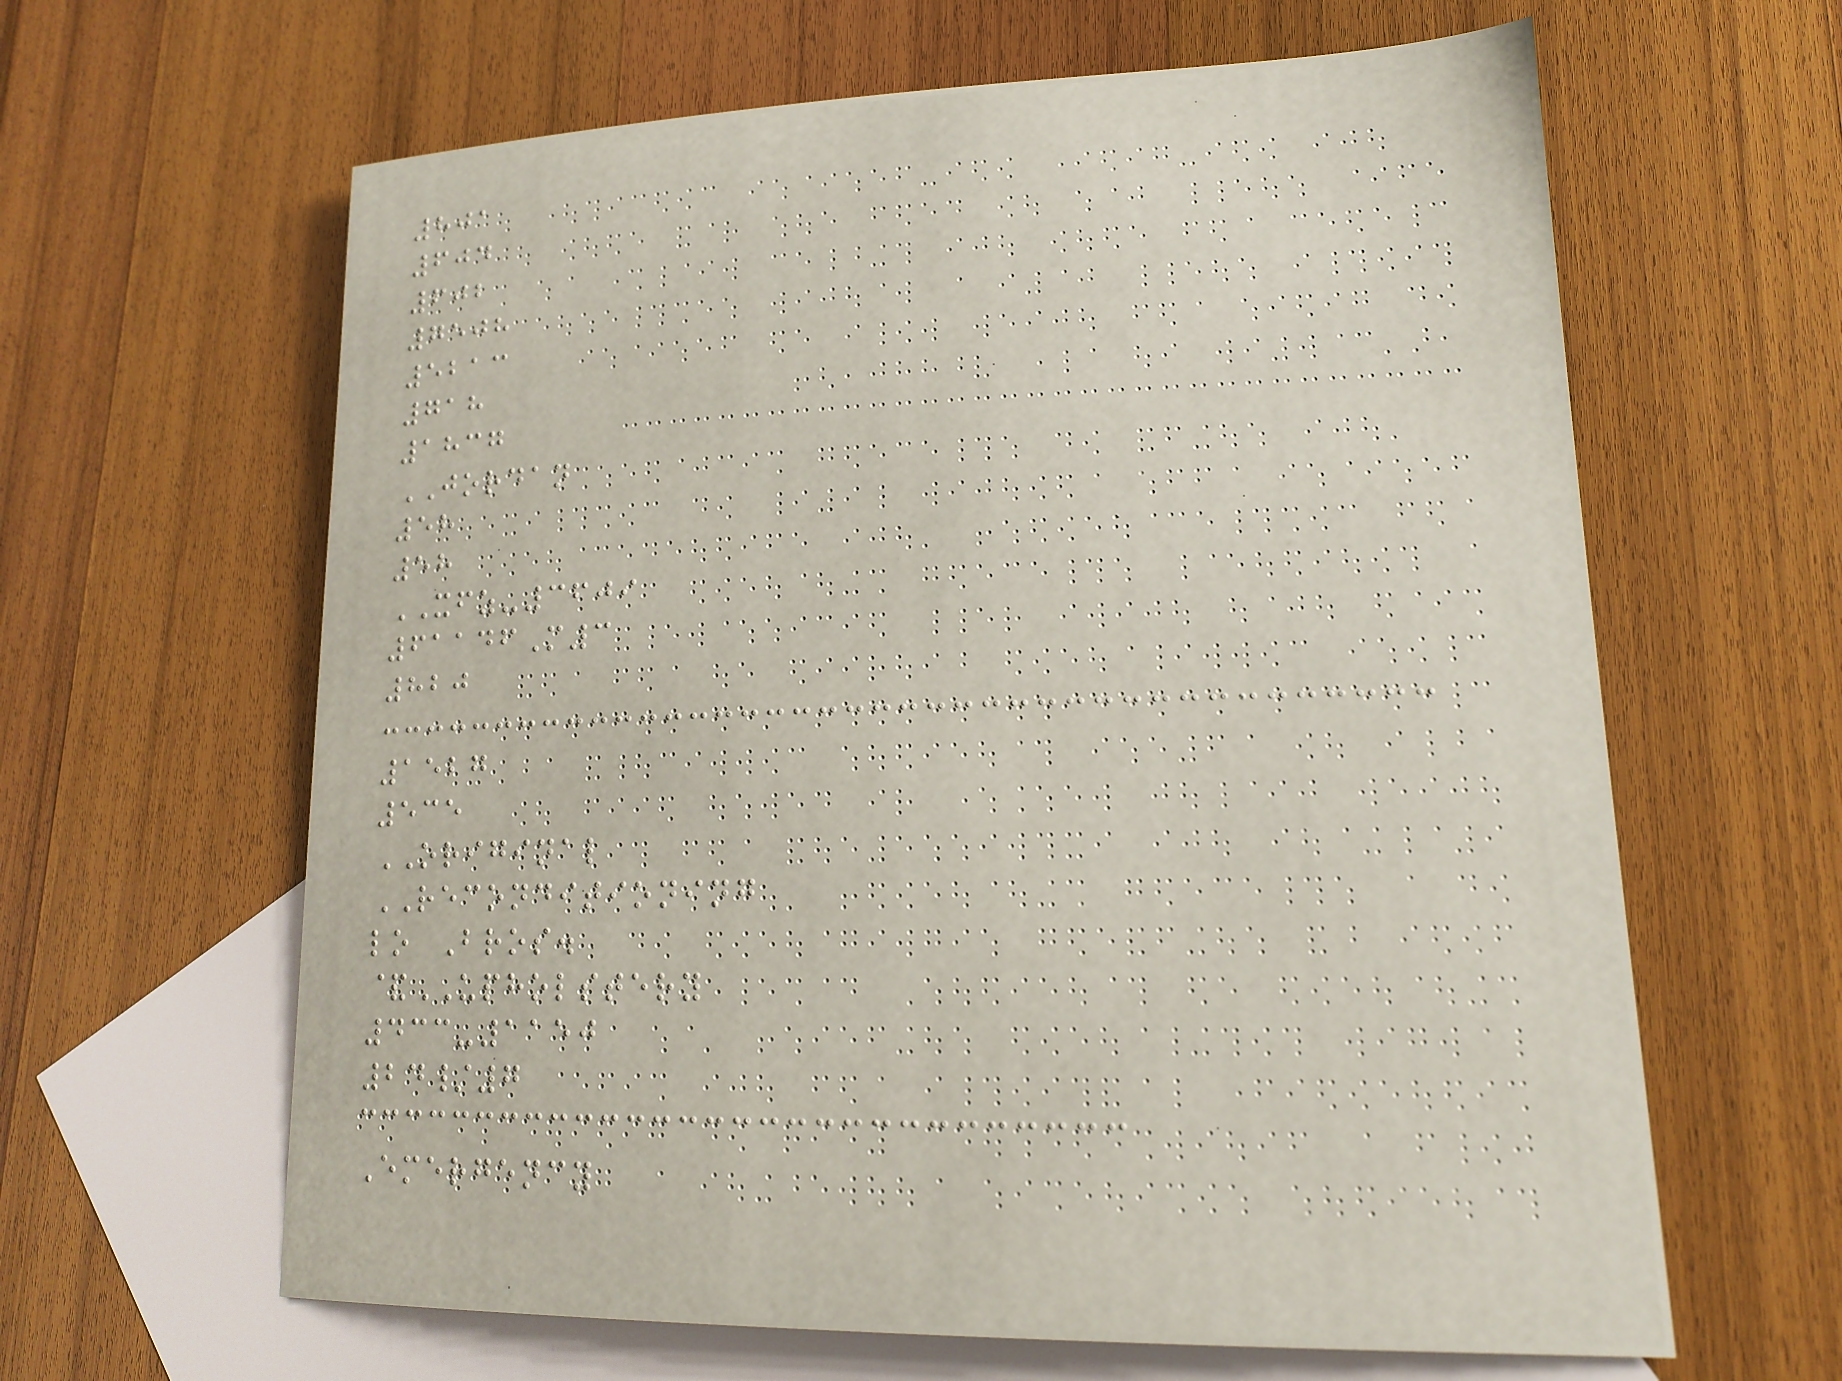801
604
602
7508
5213
718
1837
JORDAN
58
58
XFZ-3609
61146M3
820
1527
535
ORIGINAL
RECONDITIONING
lo Bros.
&UPHOLSTERY
433-1150
24/7
Emergency
